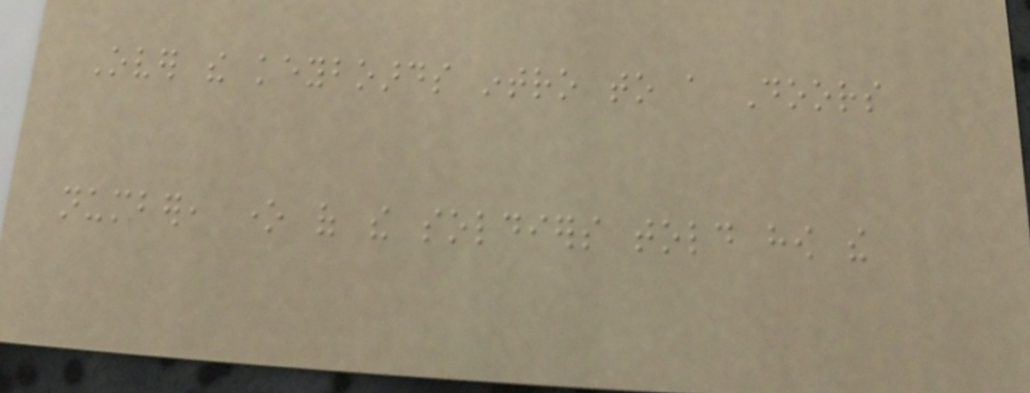Over the keyboards intro to a Doors
number, one of the soldiers told how the
